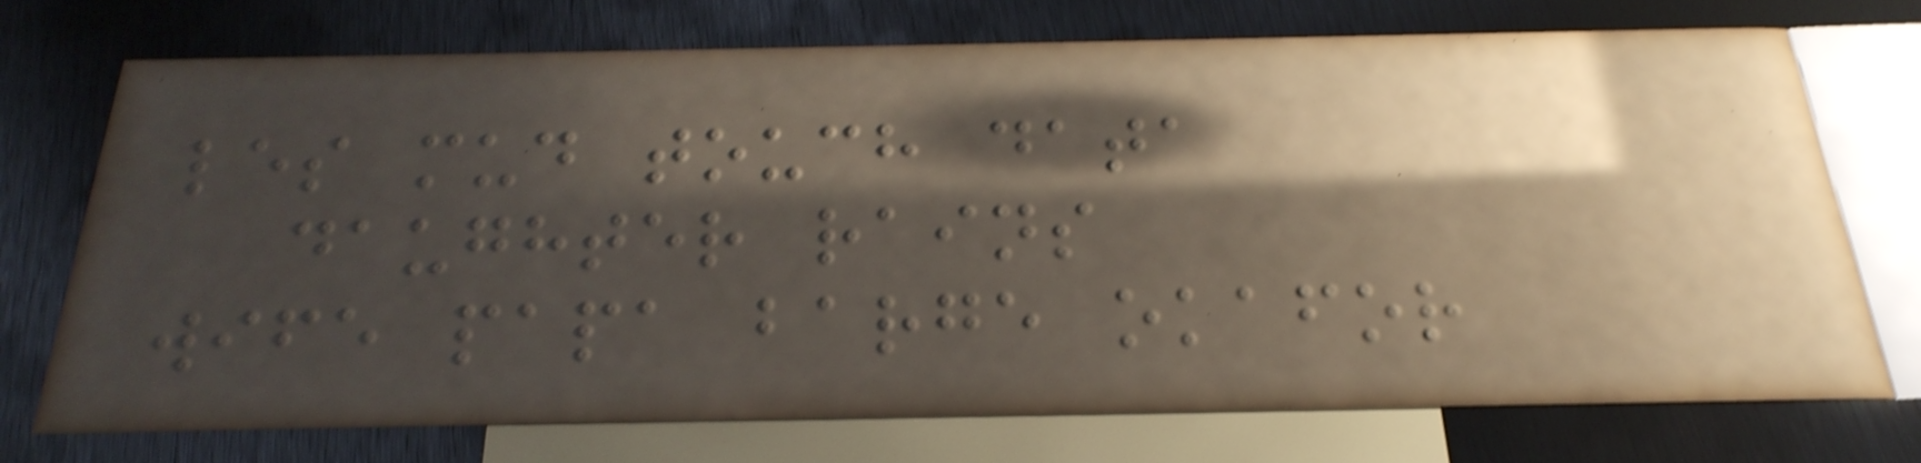les mud touch data
daughter rains
wife papa barge okafor
